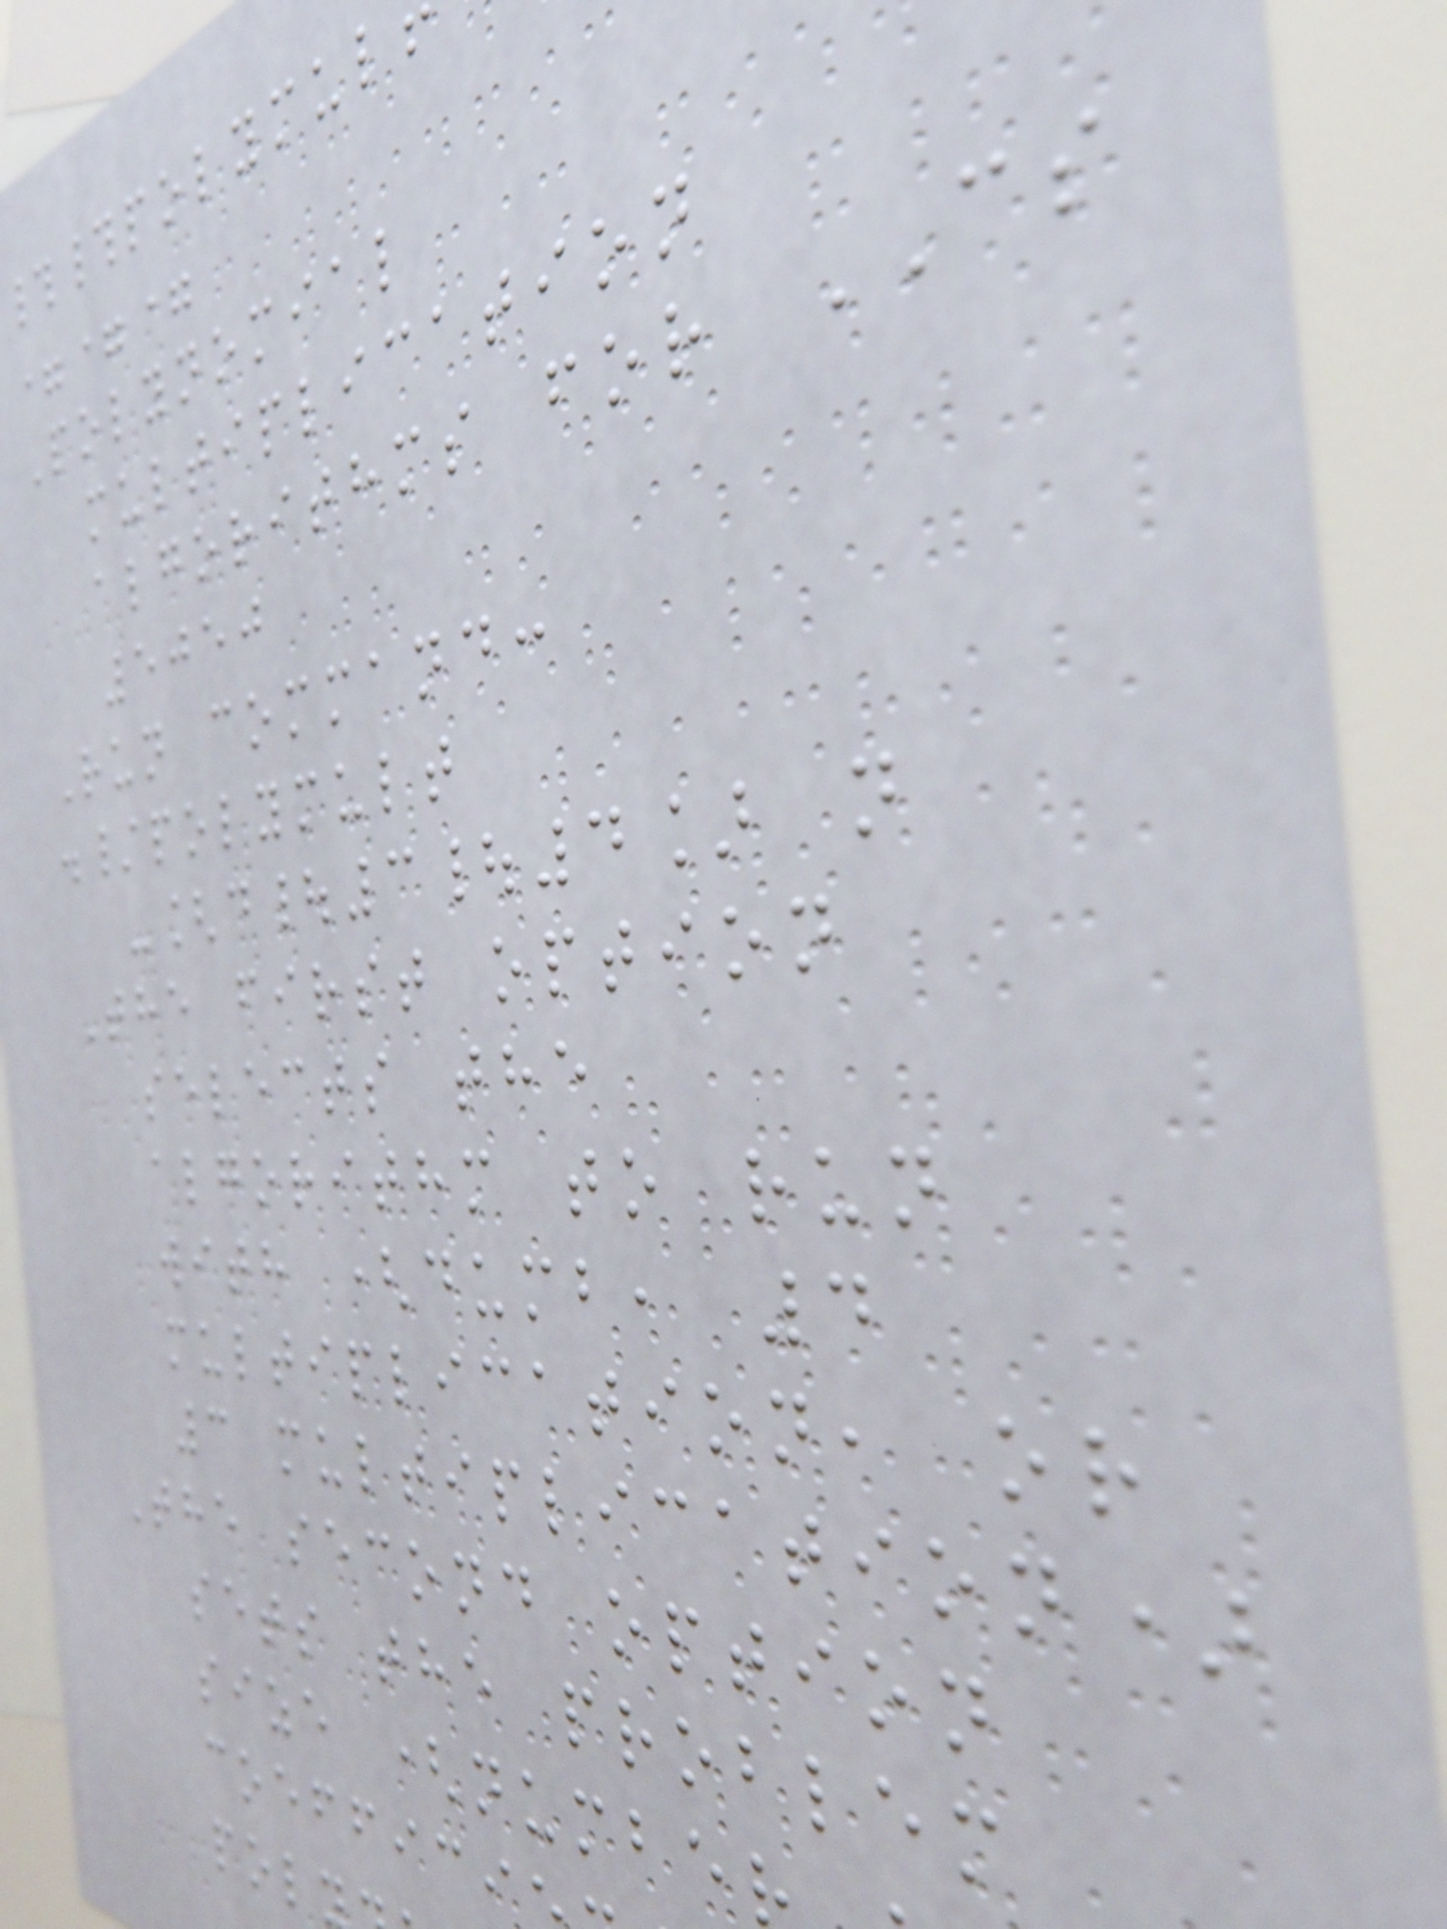##polymul
===
Polynomial
multiplication
algorithms for CS
5050
Run command:
./polymult
-[d|3|4] n
The first option
selects the
algorithm to run
with (dumb, 4
multiplication, or
3 multiplication)
The second option
sets the problem
size (numbe
coeffici
